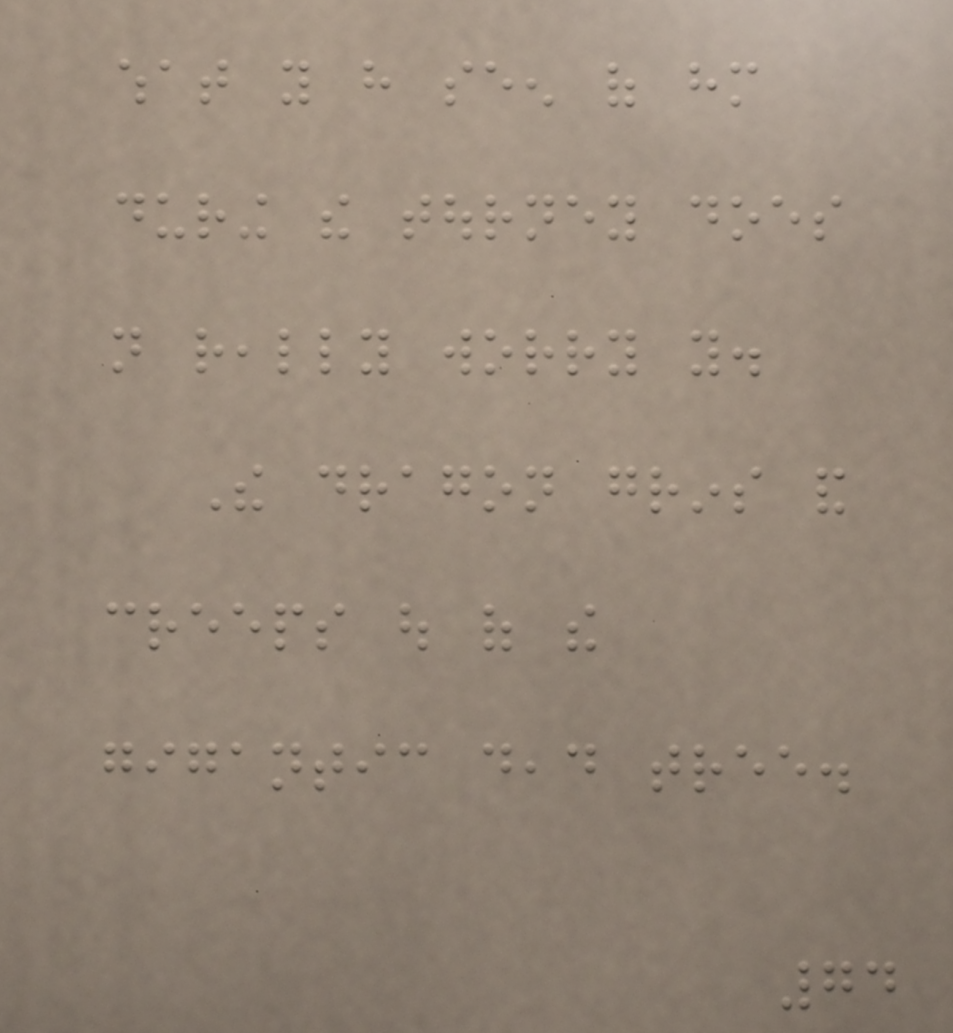what you have seen of him
during the tourney does
not really worry you.
The dragon grins and
creeps out of the
gigantic dead tree.
74
